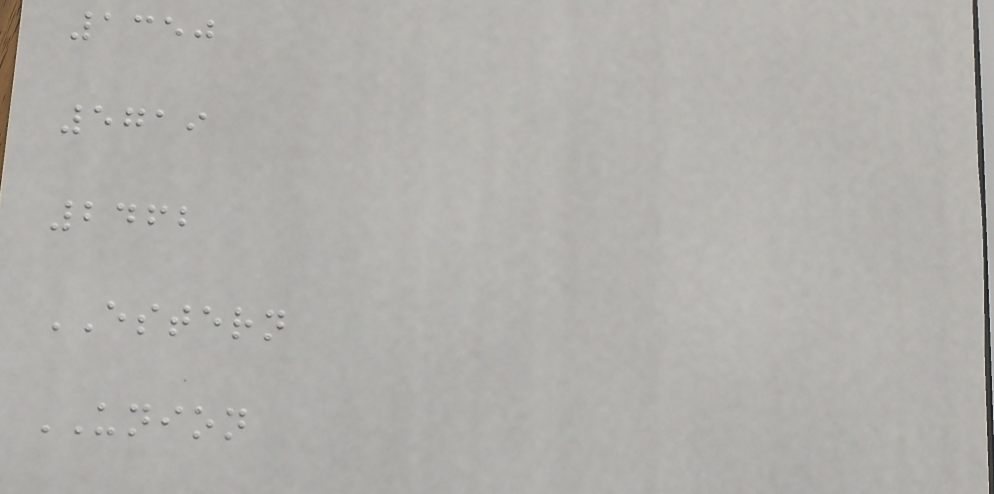1350
5719
2462
ESTERN
UNION
